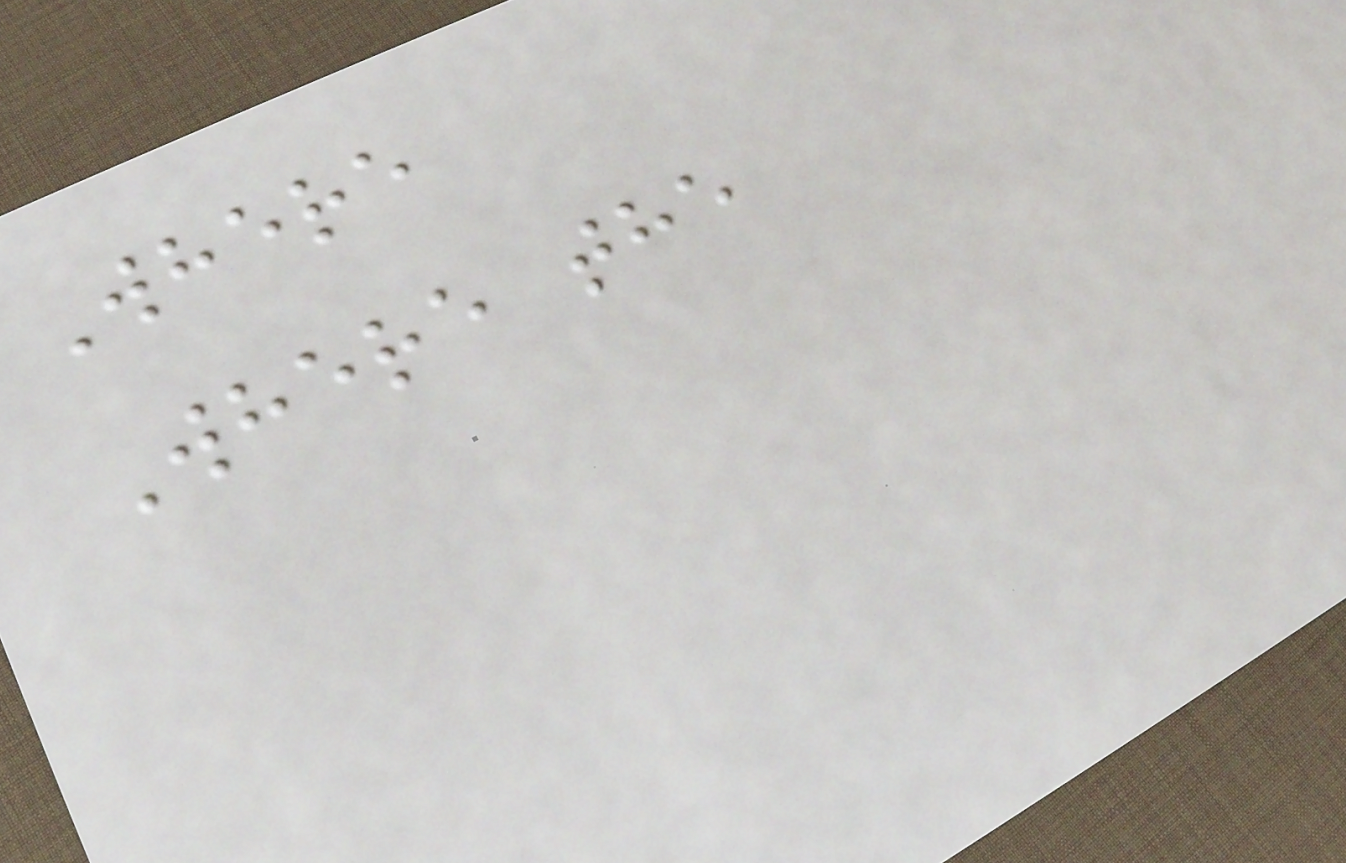Where
Where the
